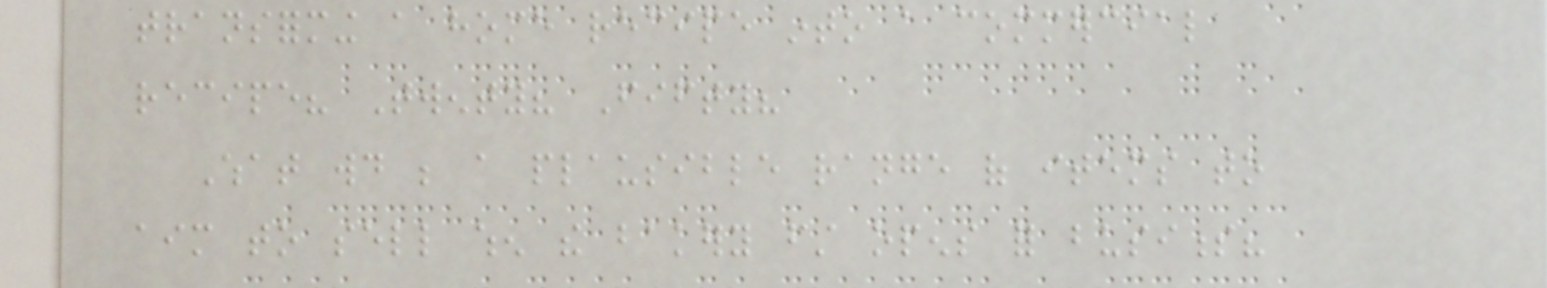transforming a home recipe into a commercial
recipe? Twenty? Fifty?
What would be a plausible range of items to
aim to sell when the bakery first opens for business?
